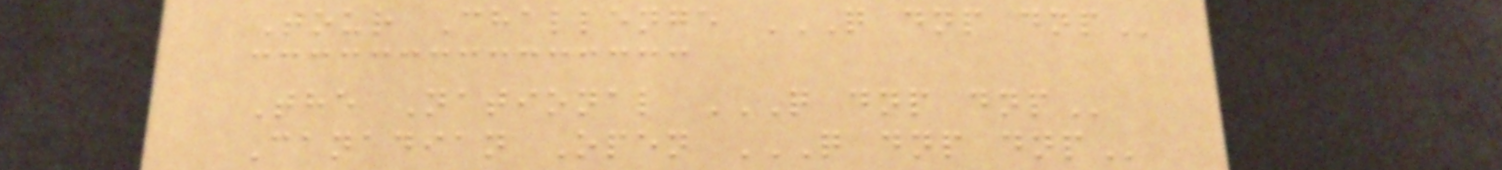Tour Challenge Q DNP DNP
The National Q DNP DNP
Canadian Open Q DNP DNP
